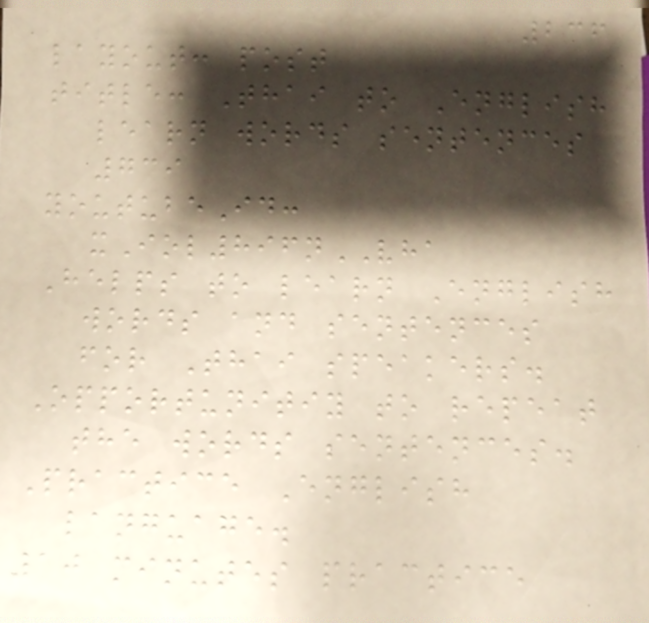236
layout: post
title: Thai to English
learn words sentences
739
youtubeId:
xIol896nVHA
Helps to learn English
words and sentences
for Thai speakers.
Opportunitiy to repeat
the words sentences.
Practice English
language.
10 minutes practice
